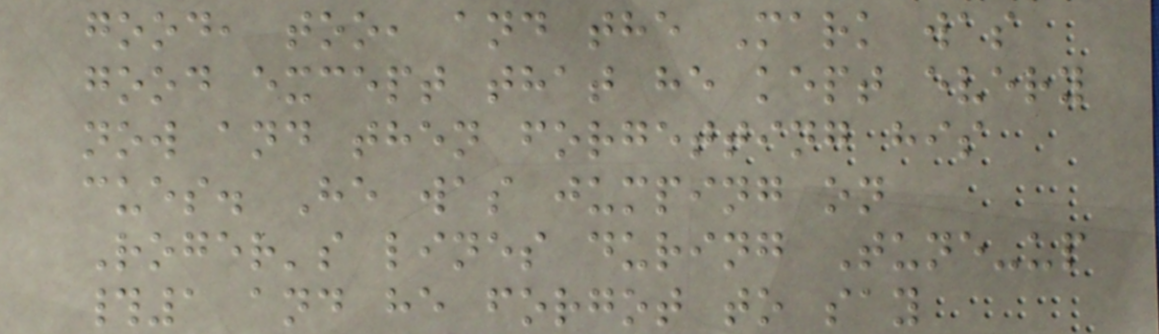good, too, and the Mark was
good except that he kept every
now and then forgetting his
cues. He was jumping on
Roger's lines during Tune-up
#1 and he forgot to say
